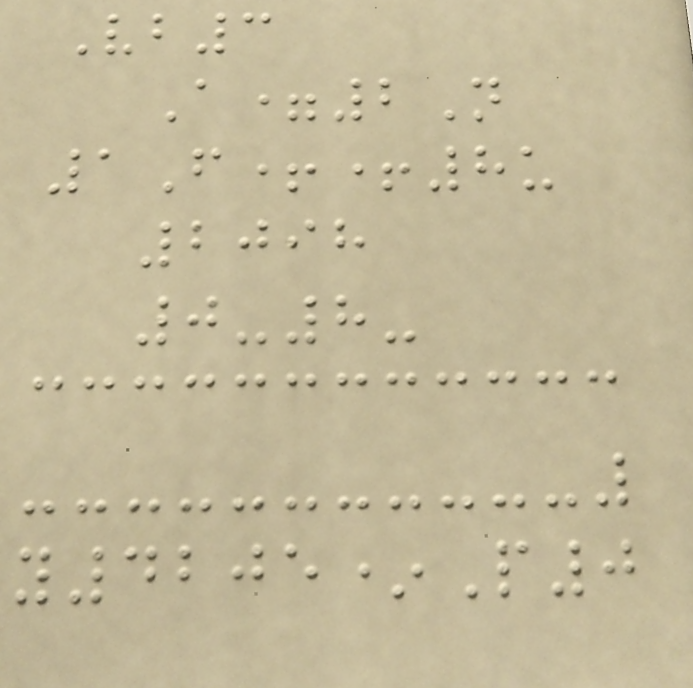Vb3
A=2N
1F++8u
2098
0-8-
y4205*P0
